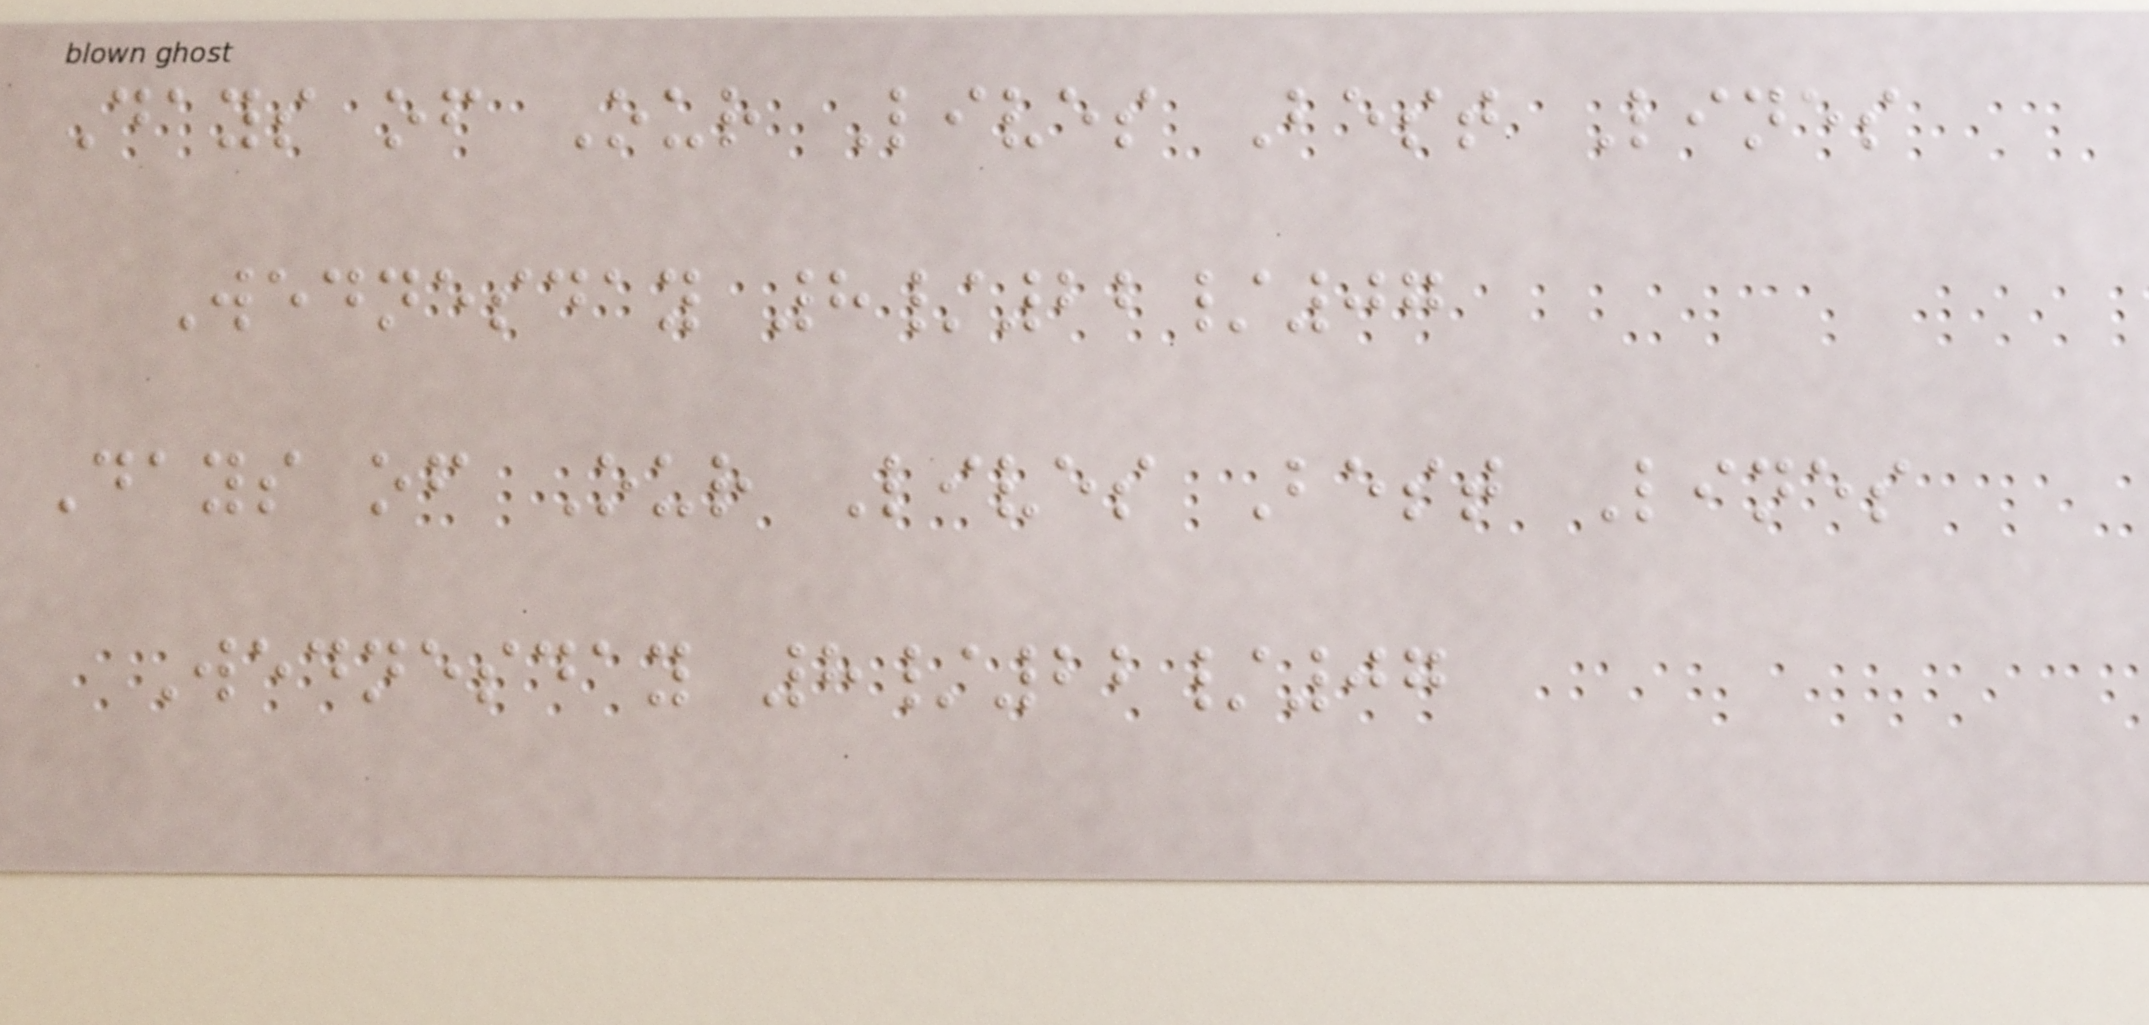Days of Our Lives Best Lines
Wednesday 8/22/07
Days of Our Lives Best Lines
Wednesday 8/22/07
